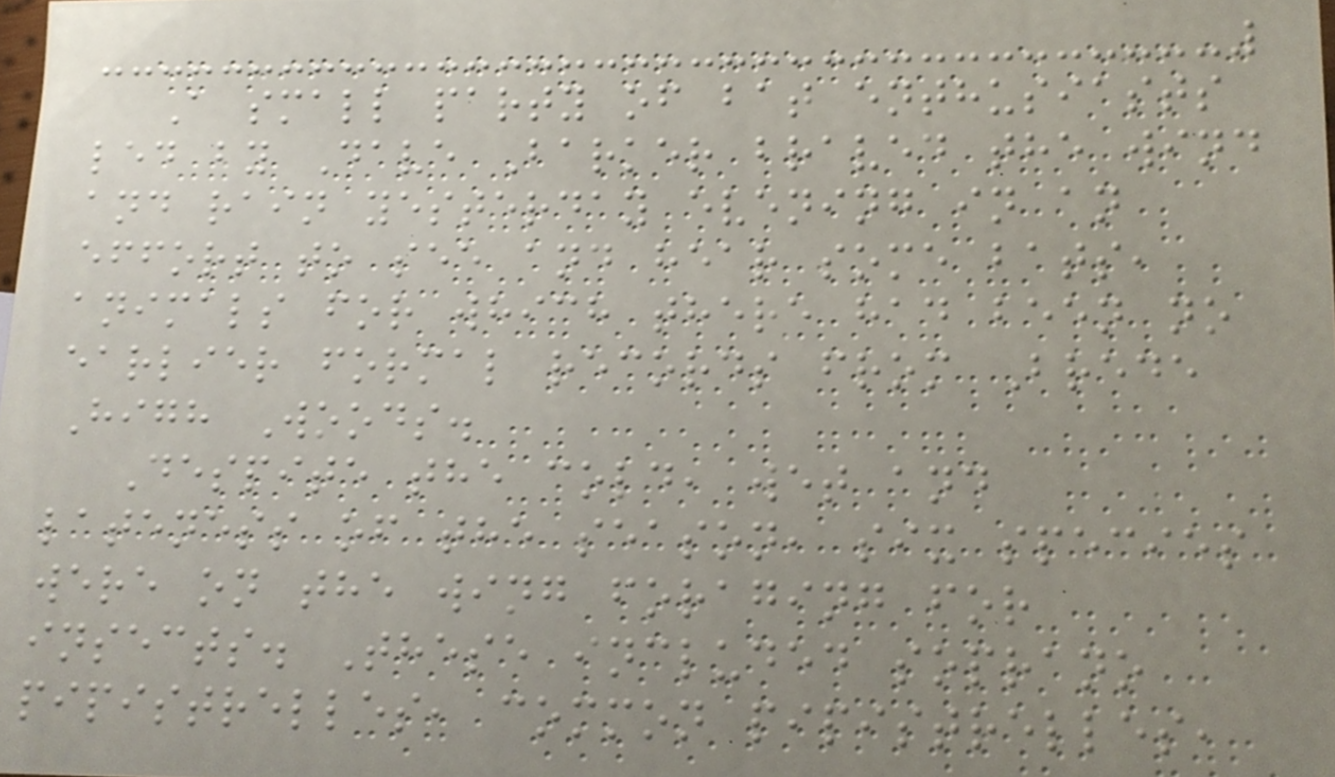A small party of bat enthusiasts
led by Dave Barker braved the wind
and rain yesterday evening in an
effort to see and hear some bats,
animals for which there had been no
earlier formal records from Brede
High Woods.
Despite the cold, wet and
lateness of the season, six species
were on the wing foraging for
insects. These included soprano
pipistrelles, common pipistrelles,
